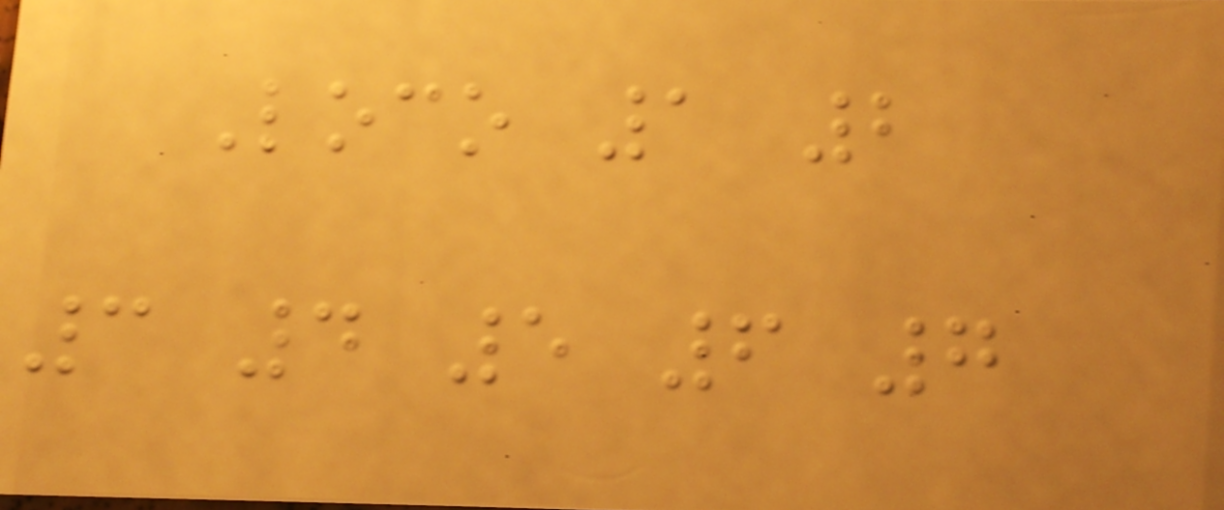Loco 1 2
3 4 5 6 7
